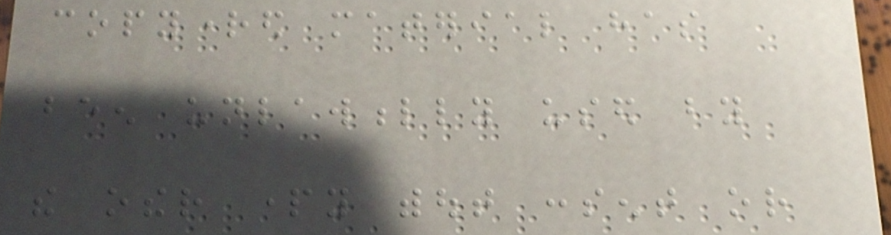copyrighted material has
been unlawfully used by
the other party without consent or
